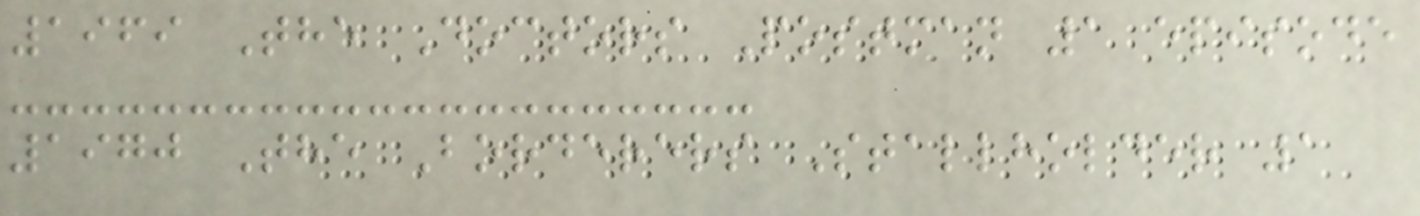1969 The Doctors Postman 1 episode
1970 The Borderers Stallholder 1
